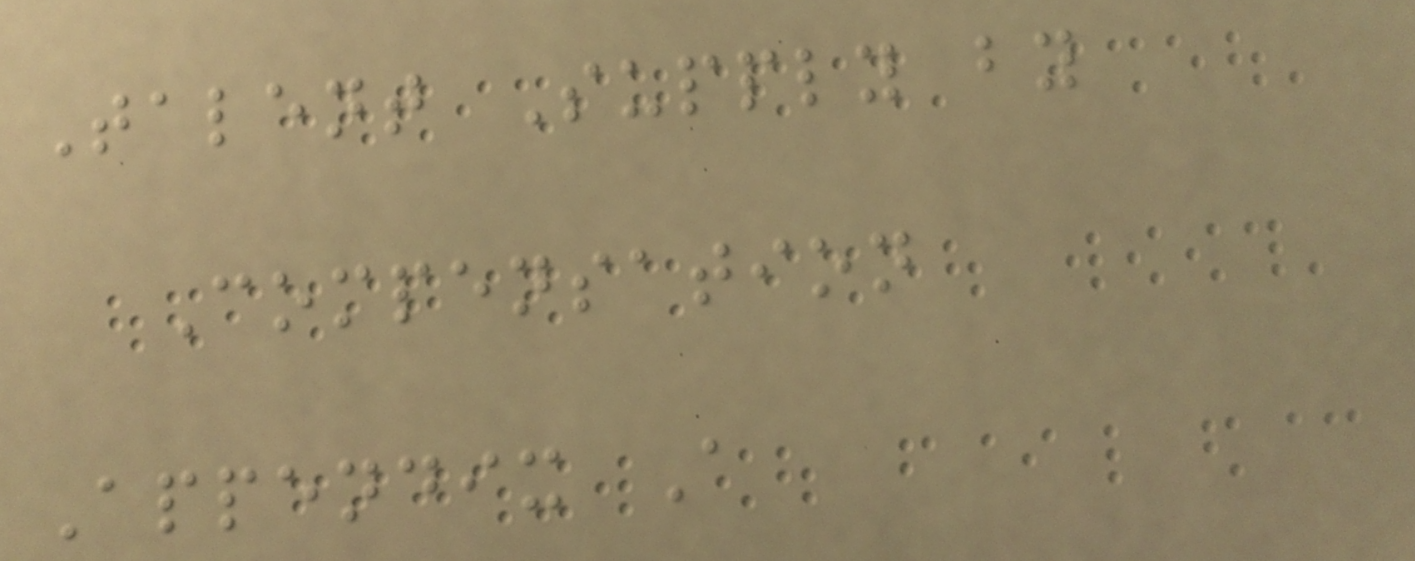Talent Supply by
Compensation
Appendix A
